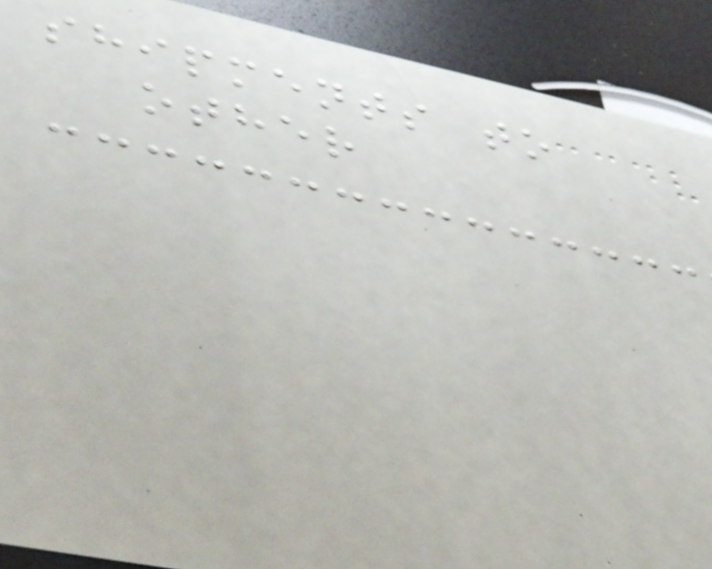shipments to
other
